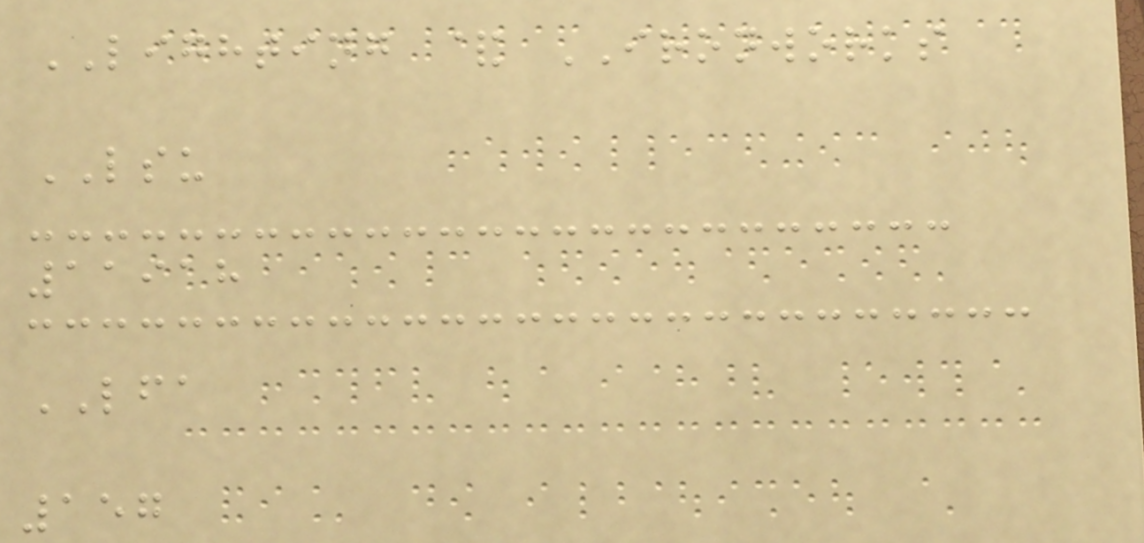LIGHTING & IRONWORKS
LSU
11918
LFA
157
